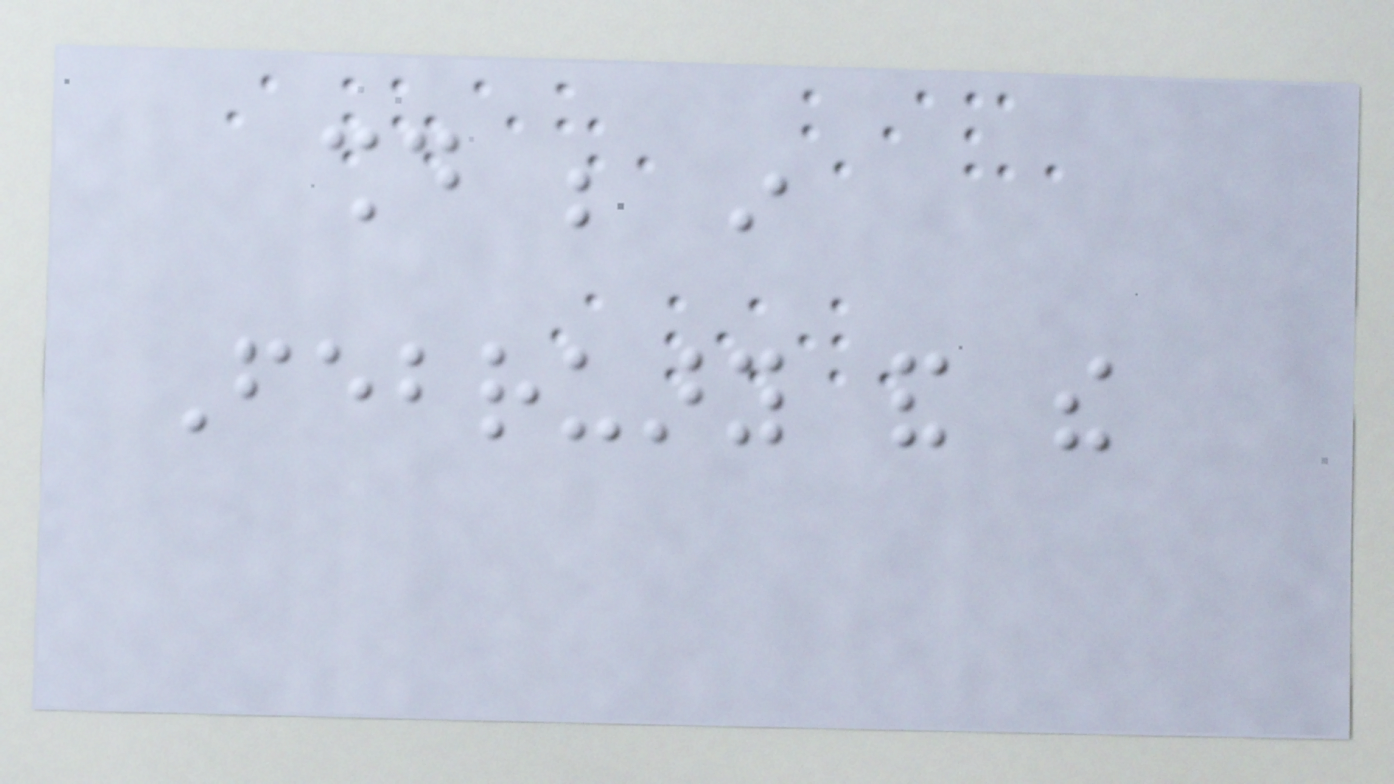should be in
February and the
